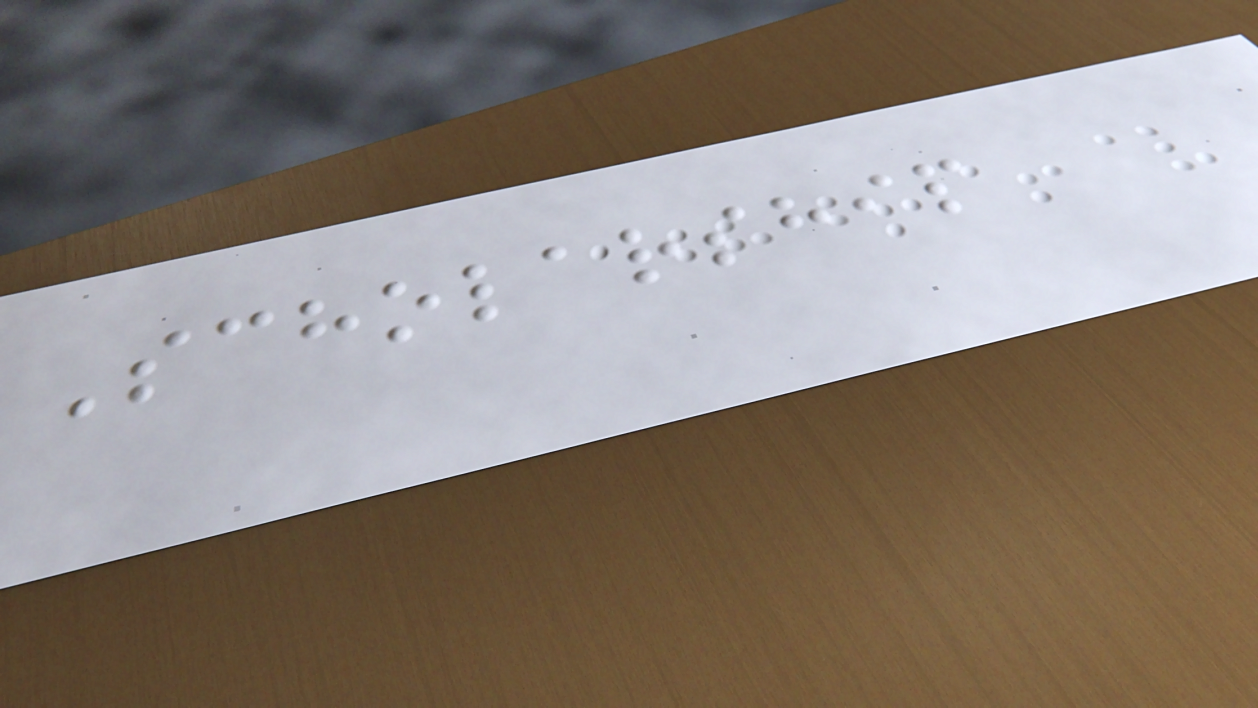Scholarship
